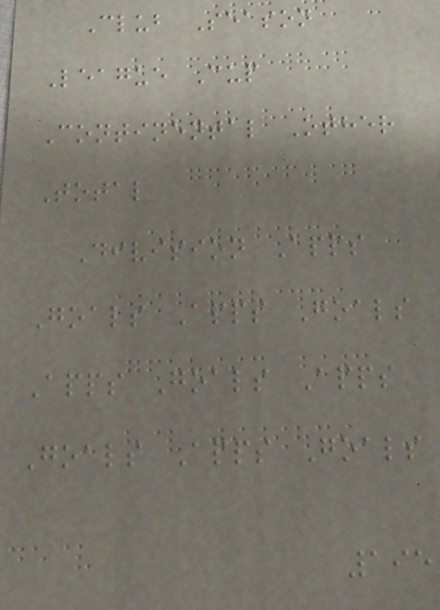Club Season
League Cup
Continental Other
Total
Division Apps
Goals Apps Goals
Apps Goals Apps
Goals Apps Goals
195
